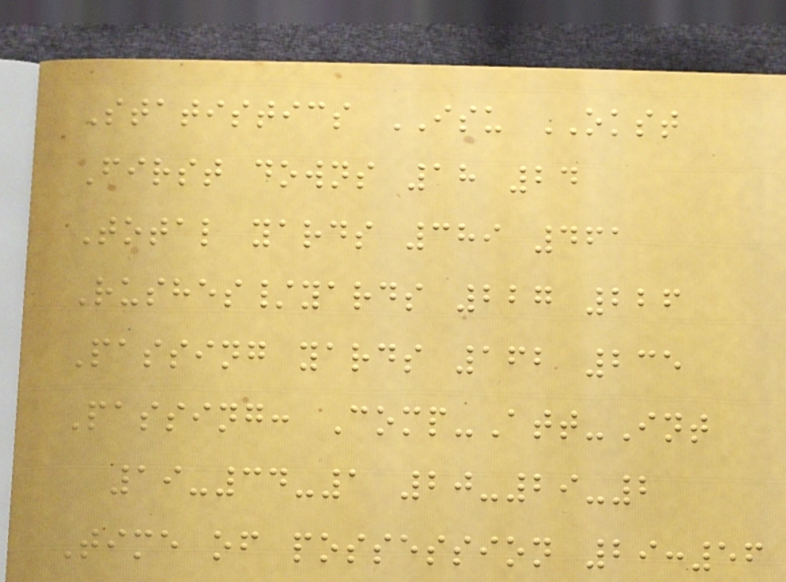Statistics ISU OKST
First downs 18 24
Total yards 389 461
Rushes/yards 227 226
Passing yards 162 235
Passing: Comp-Att-Int
19-34-1 20-29-2
Time of possession 29:56
